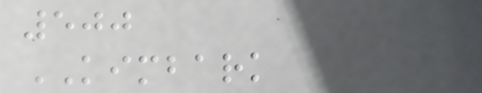500
KIMBARK
